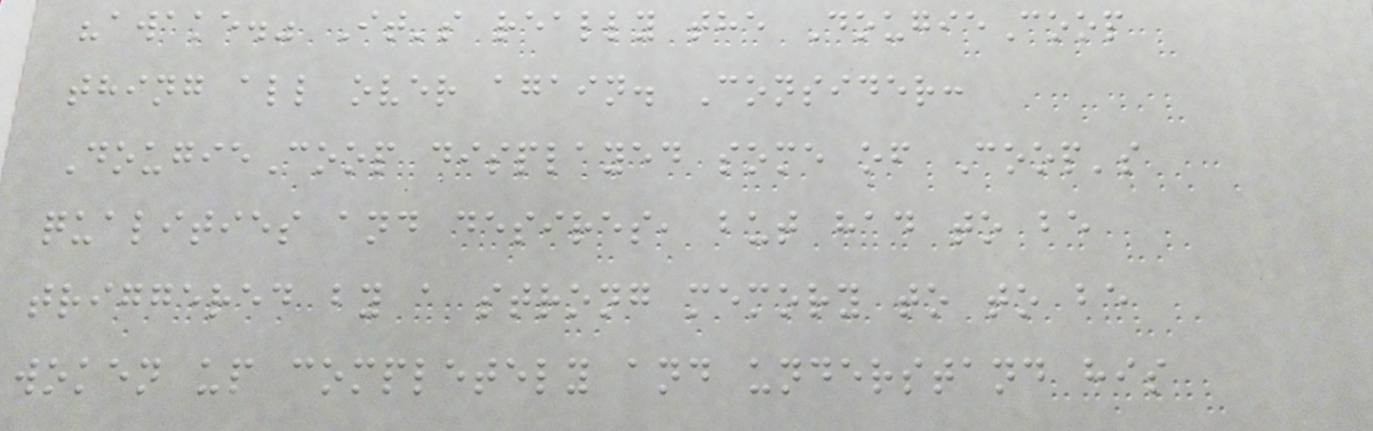"awake." It's really the DougieCoop
thing all over again. Consider:
DougieCoop displayed some of Coop's
qualities and desires, but had to be
triggered by a strong memory to to be
woken up completely and understand his
